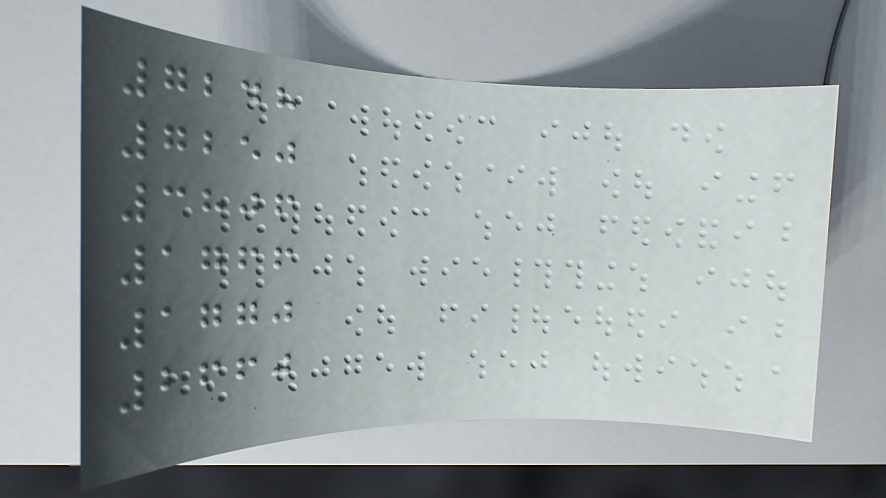7248
7250
3806
1766
1770
2660
